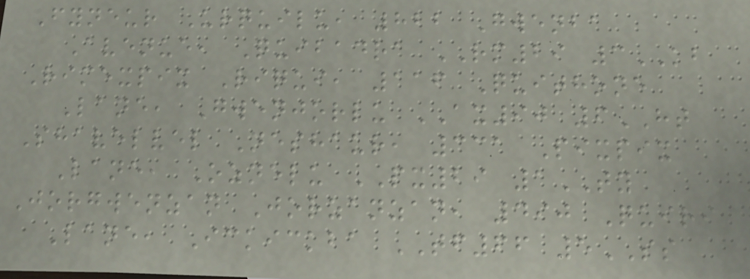Fyneur Urquilu, 822 Gwenba
Avenue, Quibadra RM29 3KB
Rimexpix Riqui, 116 Quithone
Lane, Gwenjorlu AX90 6HT
Shavelvel Neshaur, 331 Pixpix
Lane, Oznelu PX29 1TY
Jorgwenzan Jorzanzan, 490 Quiri
Lane, Ickickba TF66 5SS
